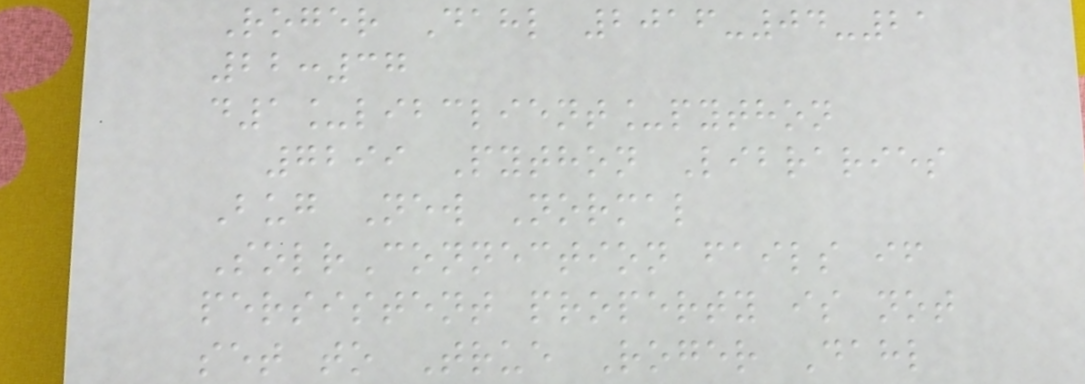Roger Dahl 2016-04-21
22:37
d1_libclient_python
7299 Python Libraries
Bug New Normal
SolrConnection fails if
persistent property is not
set to True Roger Dahl
